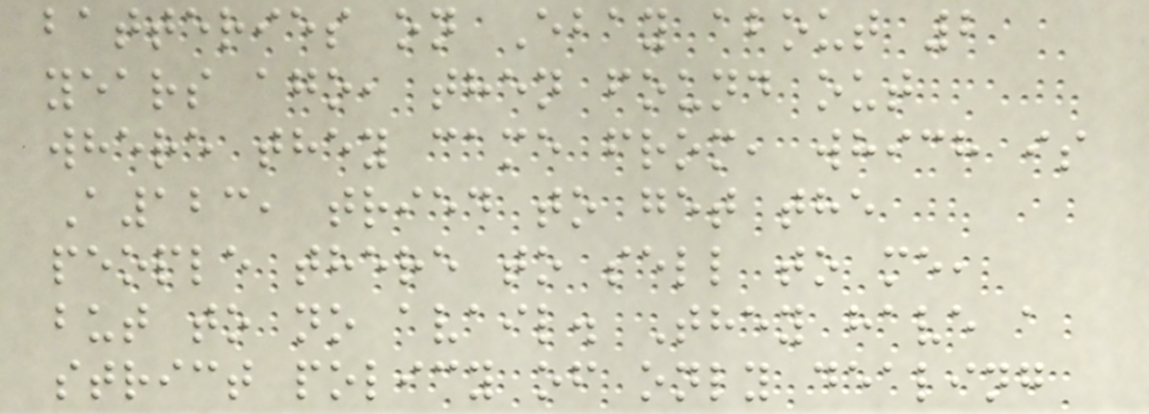batteries on Ebay about 2
years ago, then found out
where they came from, which is
A123, tried to get the
people there to sell to me,
but to no avail. They have a
strict policy of only dealing
